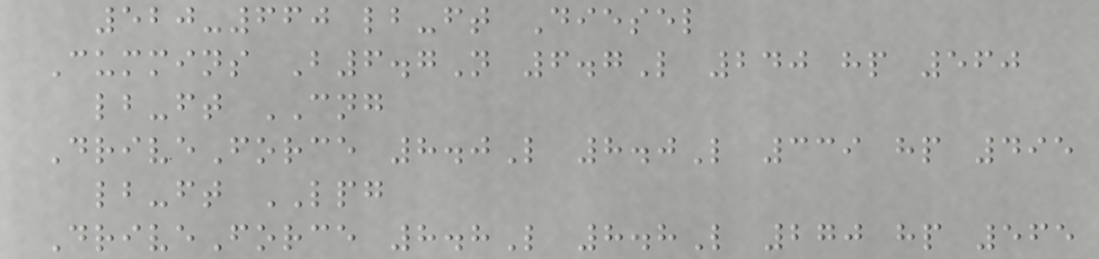520-660 lb-ft Diesel
Cummins B6.7N 6.7L 240 hp 560
lb-ft CNG
DriveForce 8.0L 8.0L 339 hp 495
lb-ft LPG
DriveForce 8.8L 8.8L 270 hp 565
